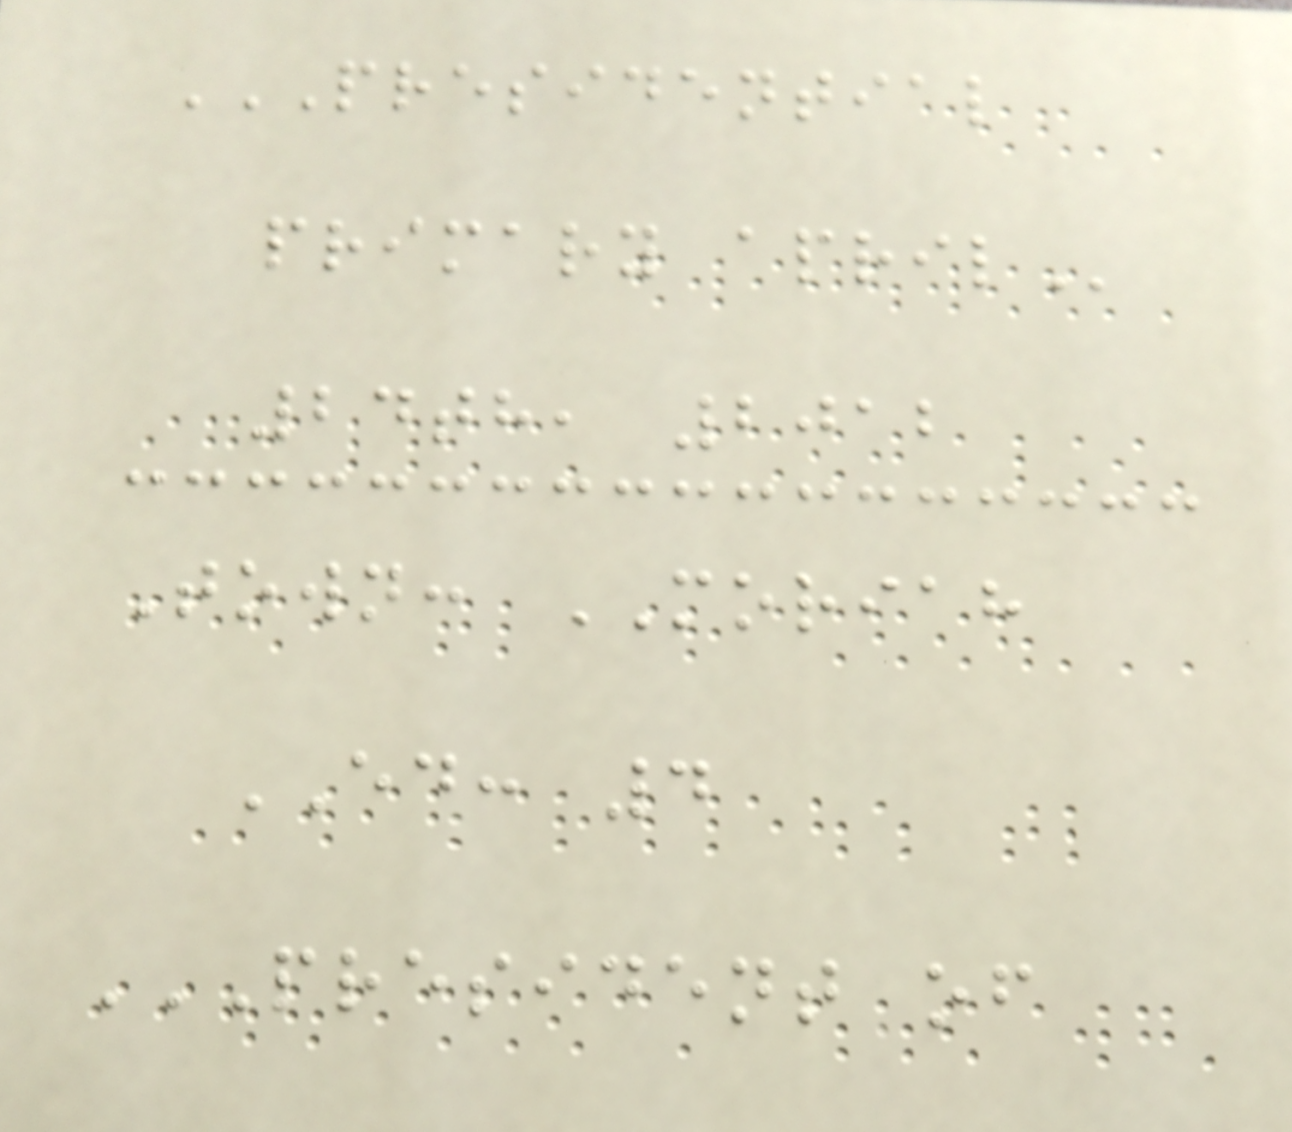PRESIDENTIAL
PRIMARY APRIL
24th, 2012
Town: MORIAH
ED: 4
PRESIDENT OF
